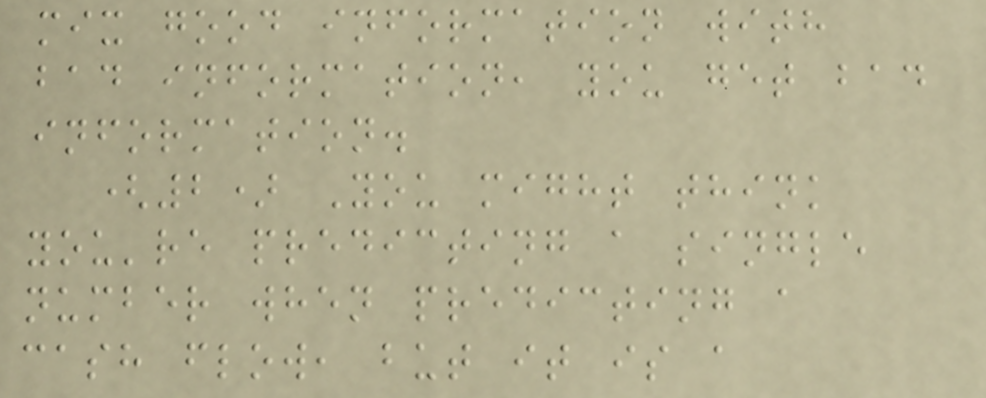mix good information with
bad information, you get bad
information.
(2) You might think
you're predicting a single
number when predicting a
cash flow, but it is a
